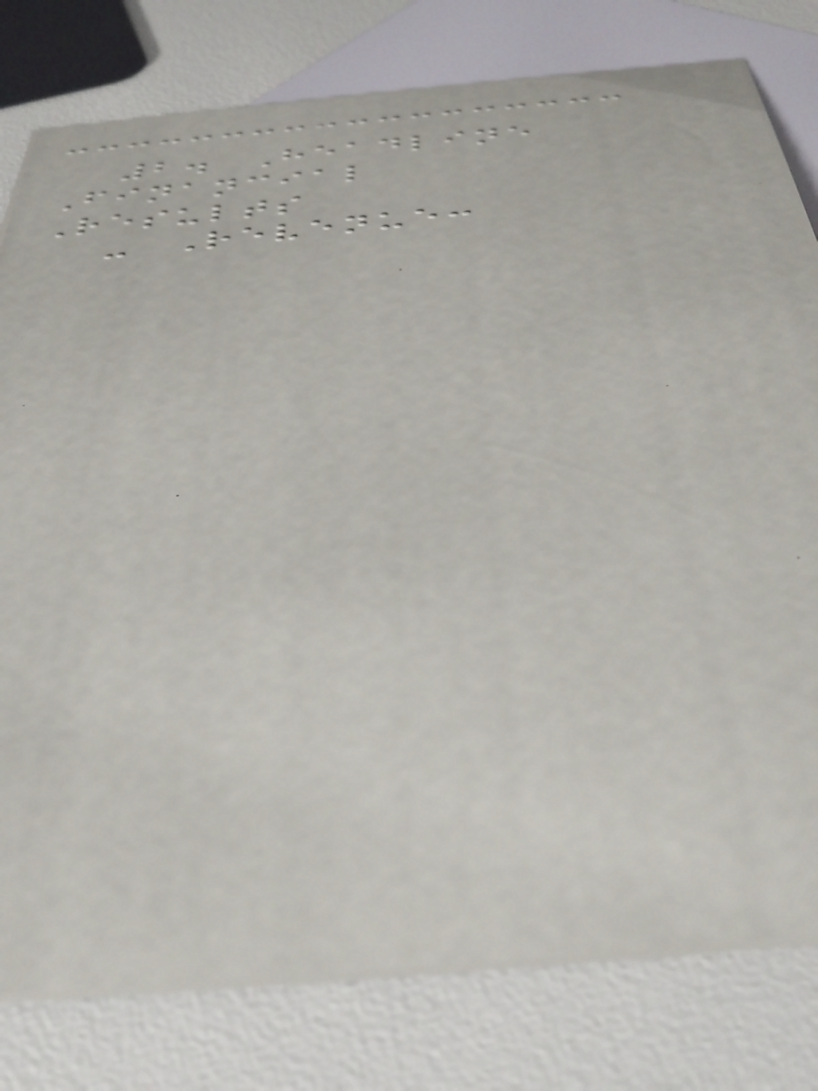2. Headline
Financial
Results
- Revenue:
